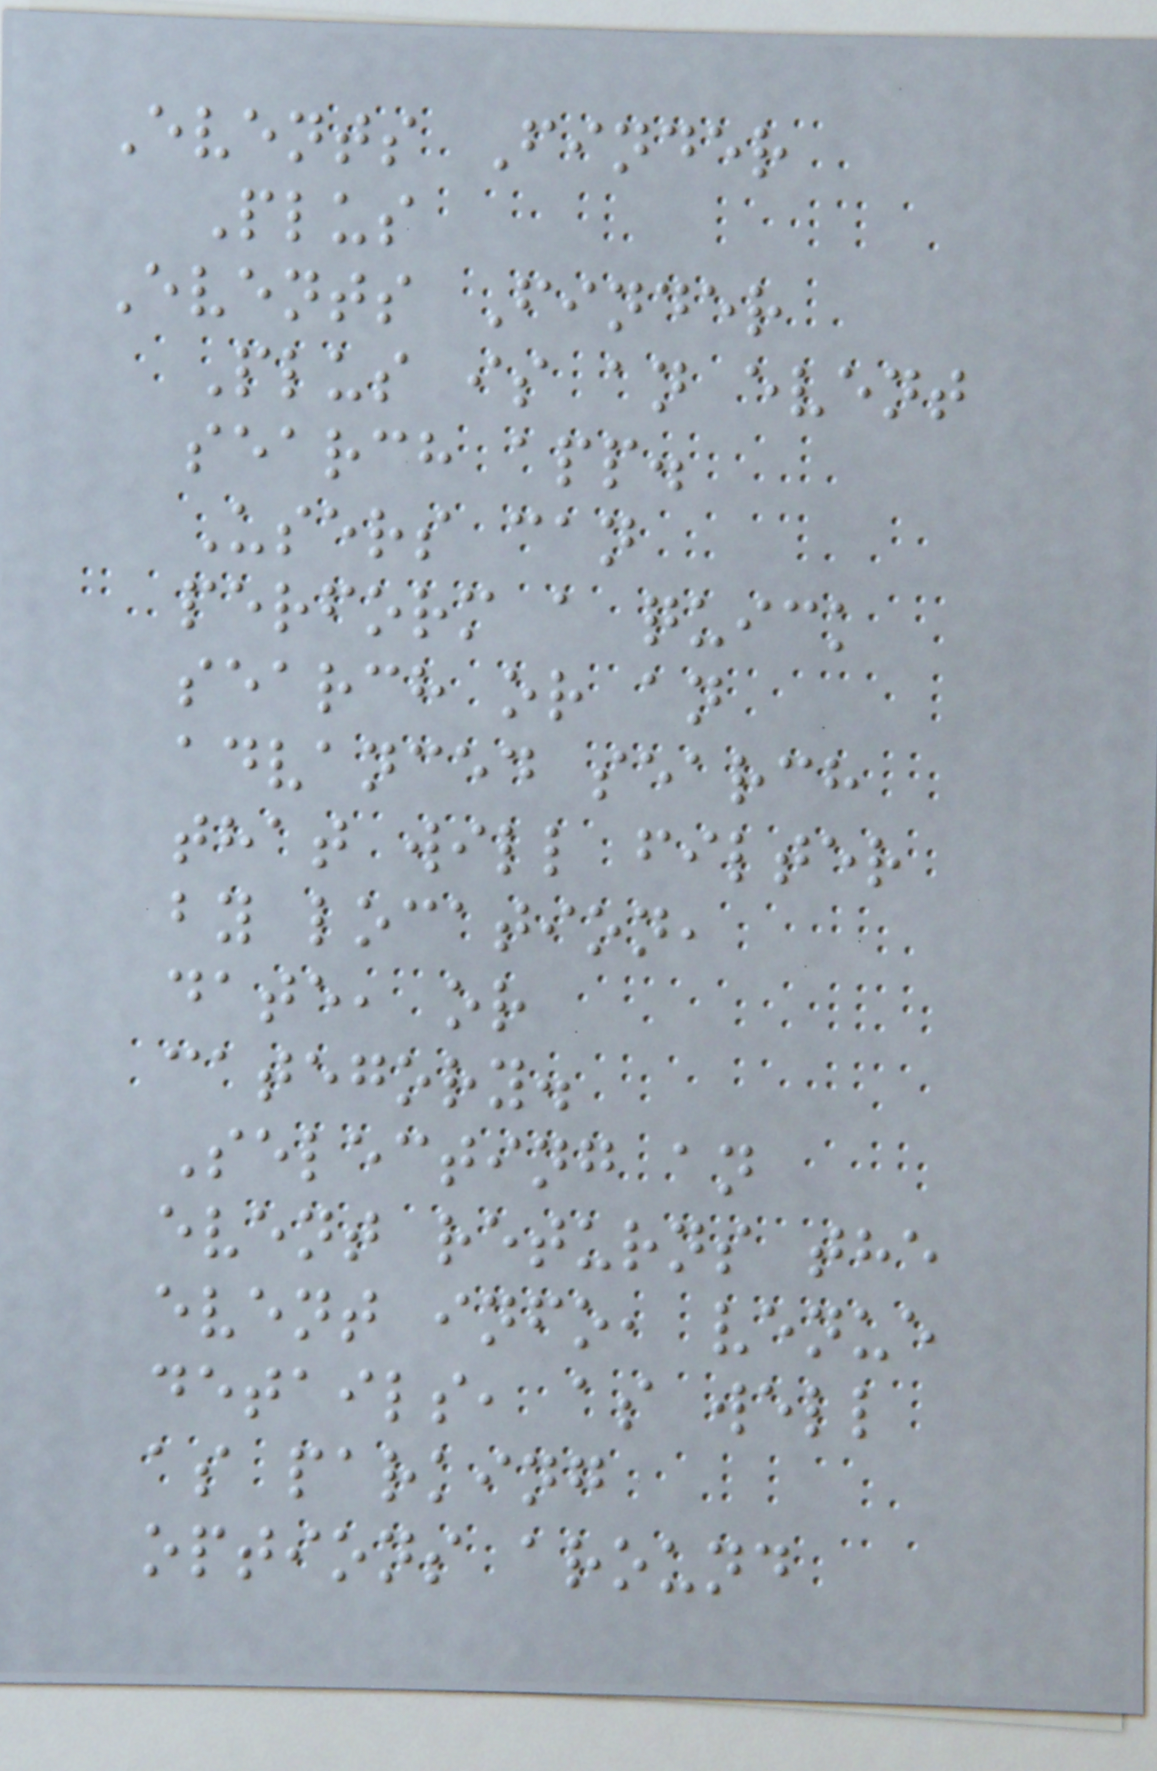Events Finder
Plus
Events Finder
Plus is an event
search app.
Users can
perform a quick
search or an
advanced search
that will filter
by location,
date, or
category.
Selecting an
event returns the
event info, venue
details, as well
as parking
options around
